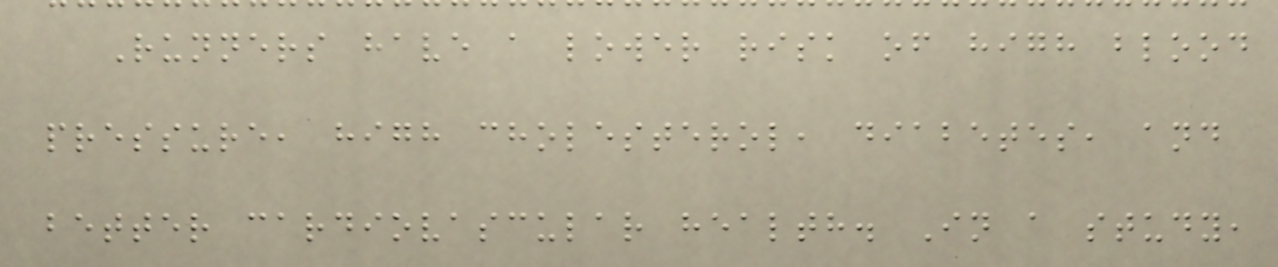Runners have a lower risk of high blood
pressure, high cholesterol, diabetes, and
better cardiovascular health. In a study,
